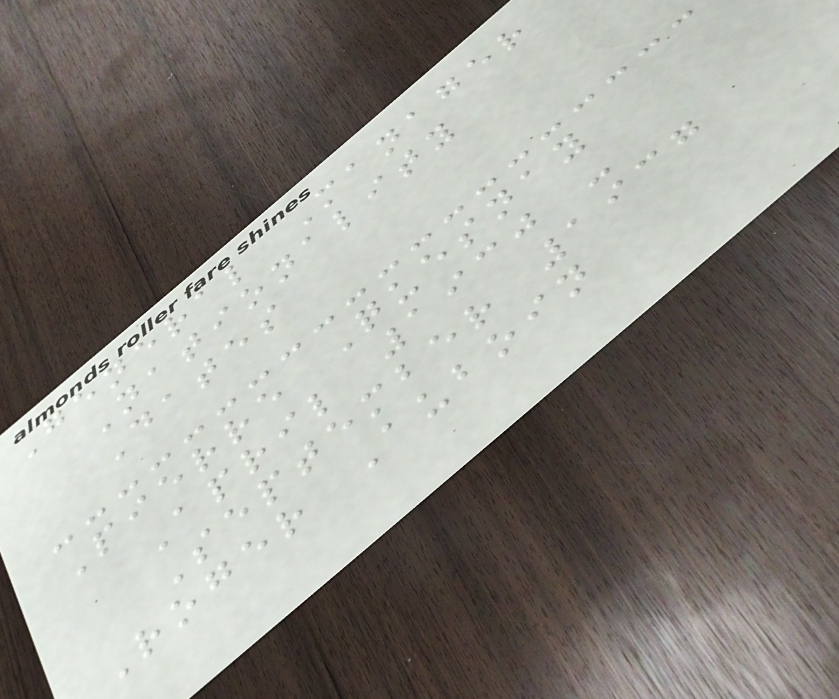General Manager
Nationality
Dates
Pierre Quesnay
April 1930 -
September 1937
Roger Auboin
